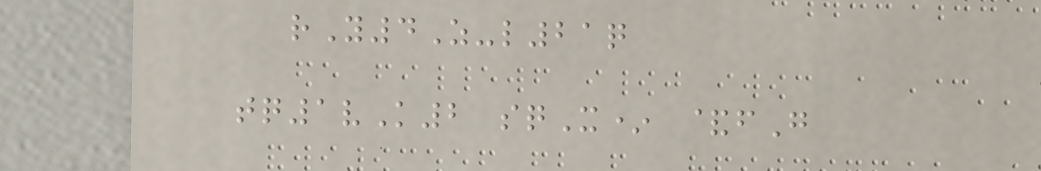rY4Z-l21q
tq1vK2 sqX* &fG
